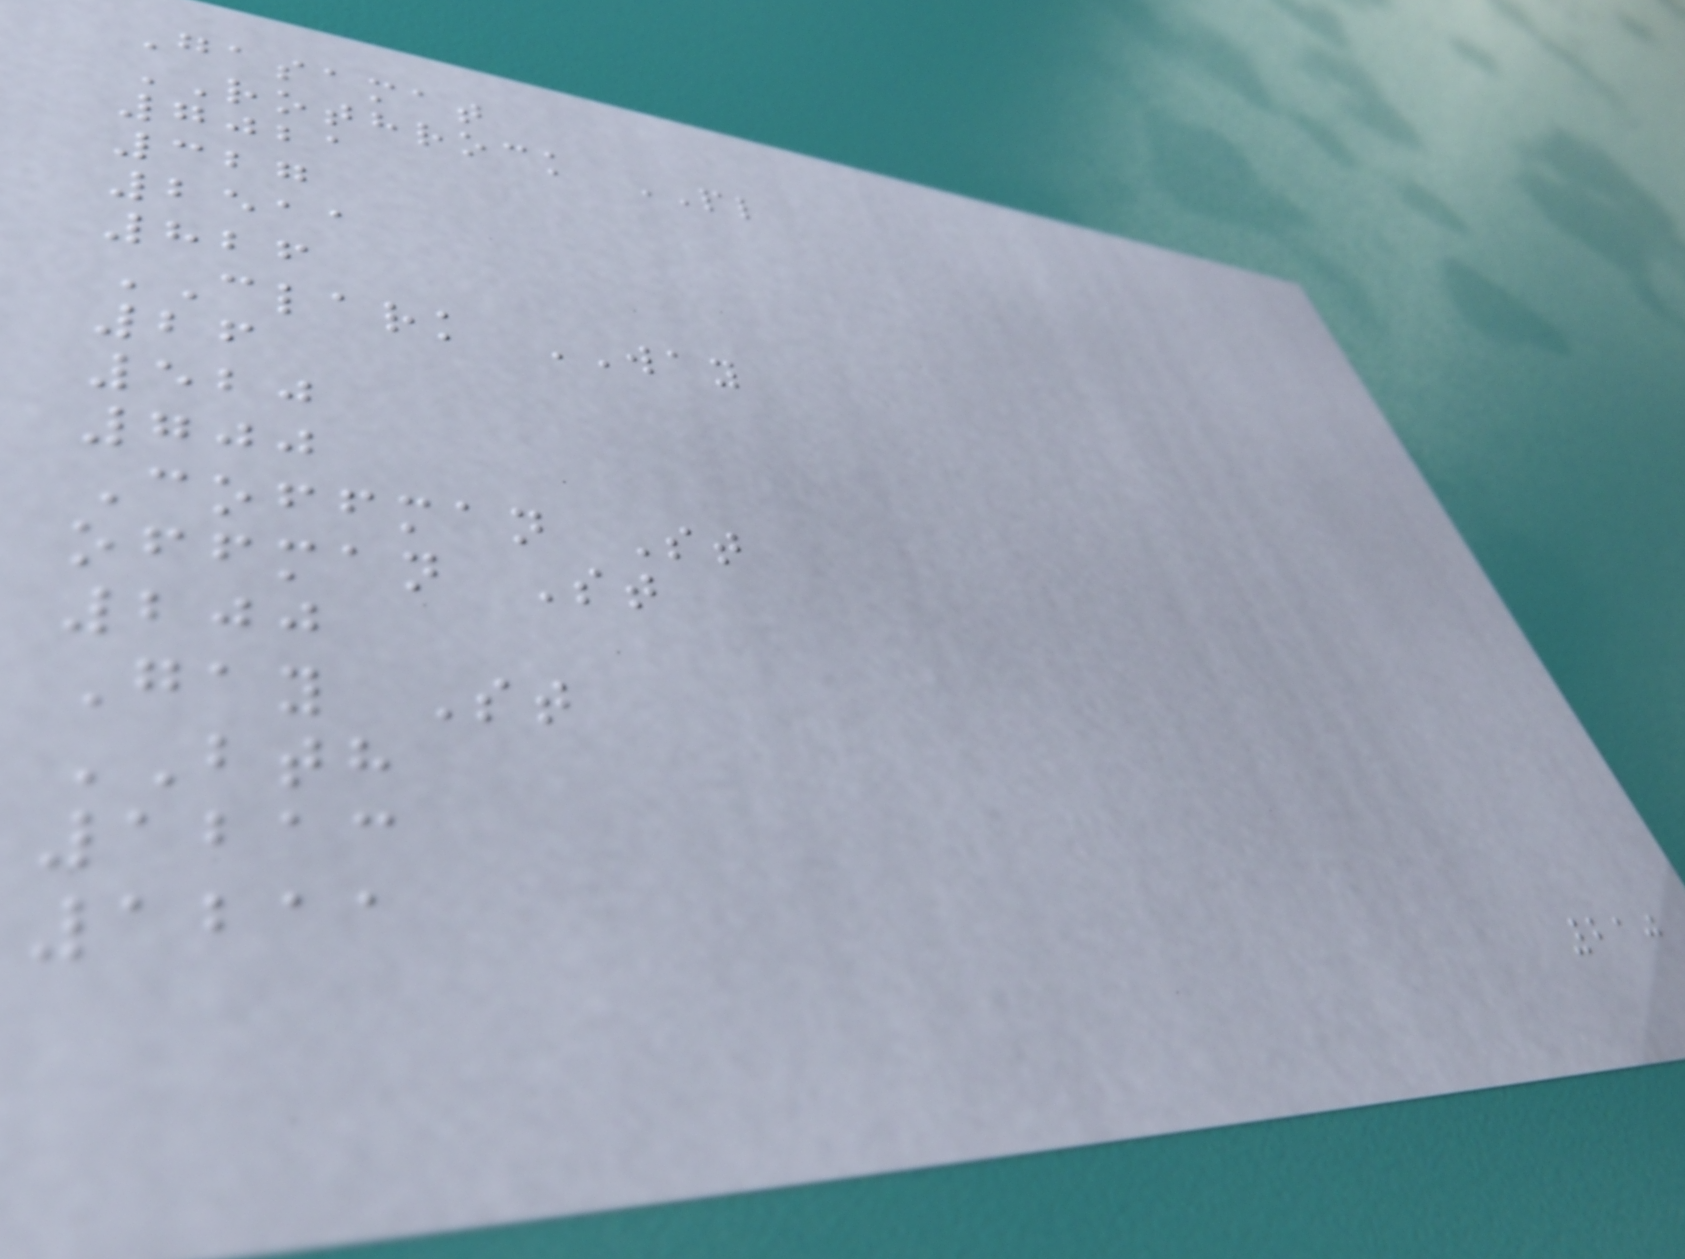Gasamat
ROTHROCK PL
7021
327
2511
826
CLARK WAY
26
520
700
Coffman St
offman St
200
Gay St
BTH
1213
1211
210
